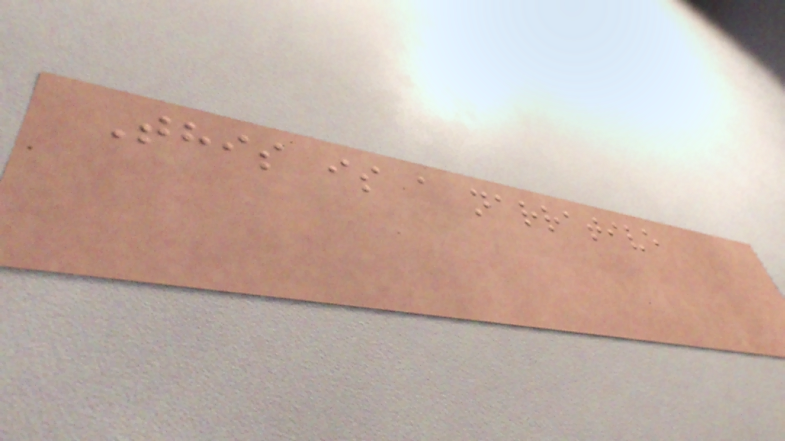This is a narrative
